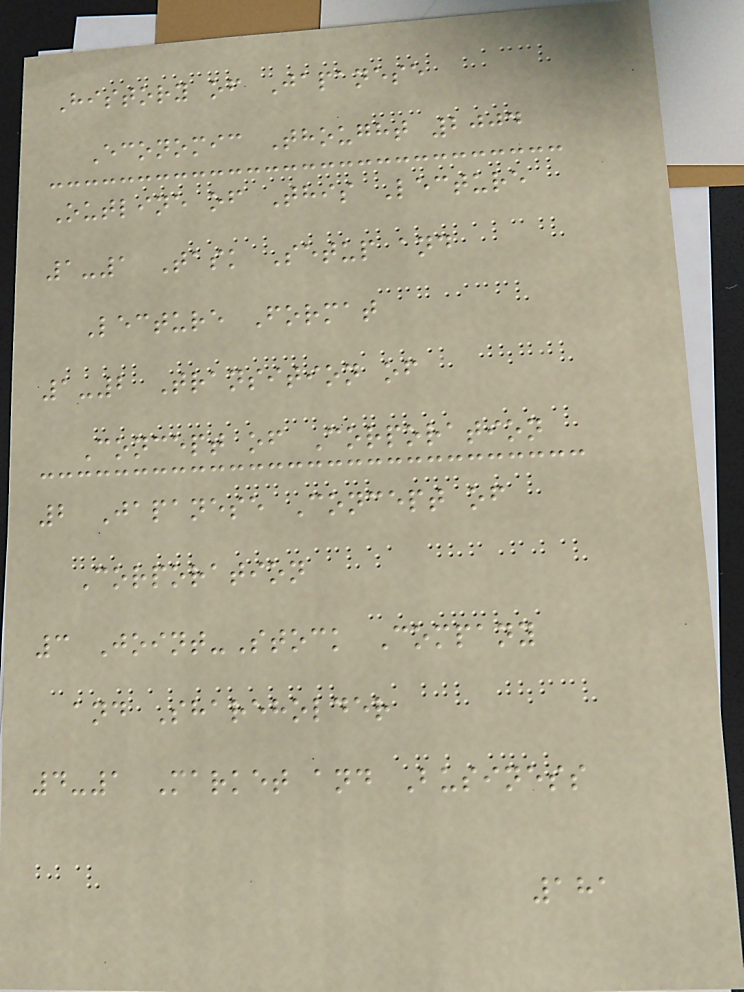History of Japanese
Economic Thought 2004
Outline of This Lecture
1-1 Task Setup and
Lecture Format
1-2 Transition of
Concept of Corporation
2 Japanese Concept of
Corporation
3 Joint-Stock Company
and Shareholder
4-1 Market and Business
181
